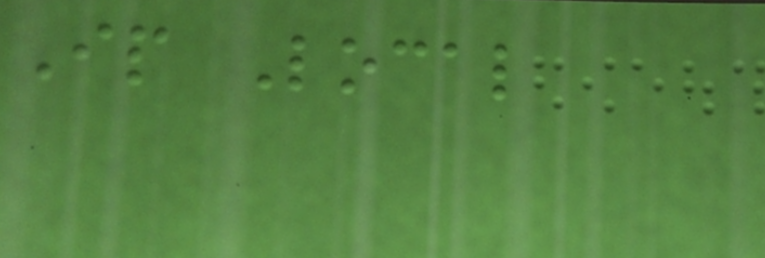Ip Local
